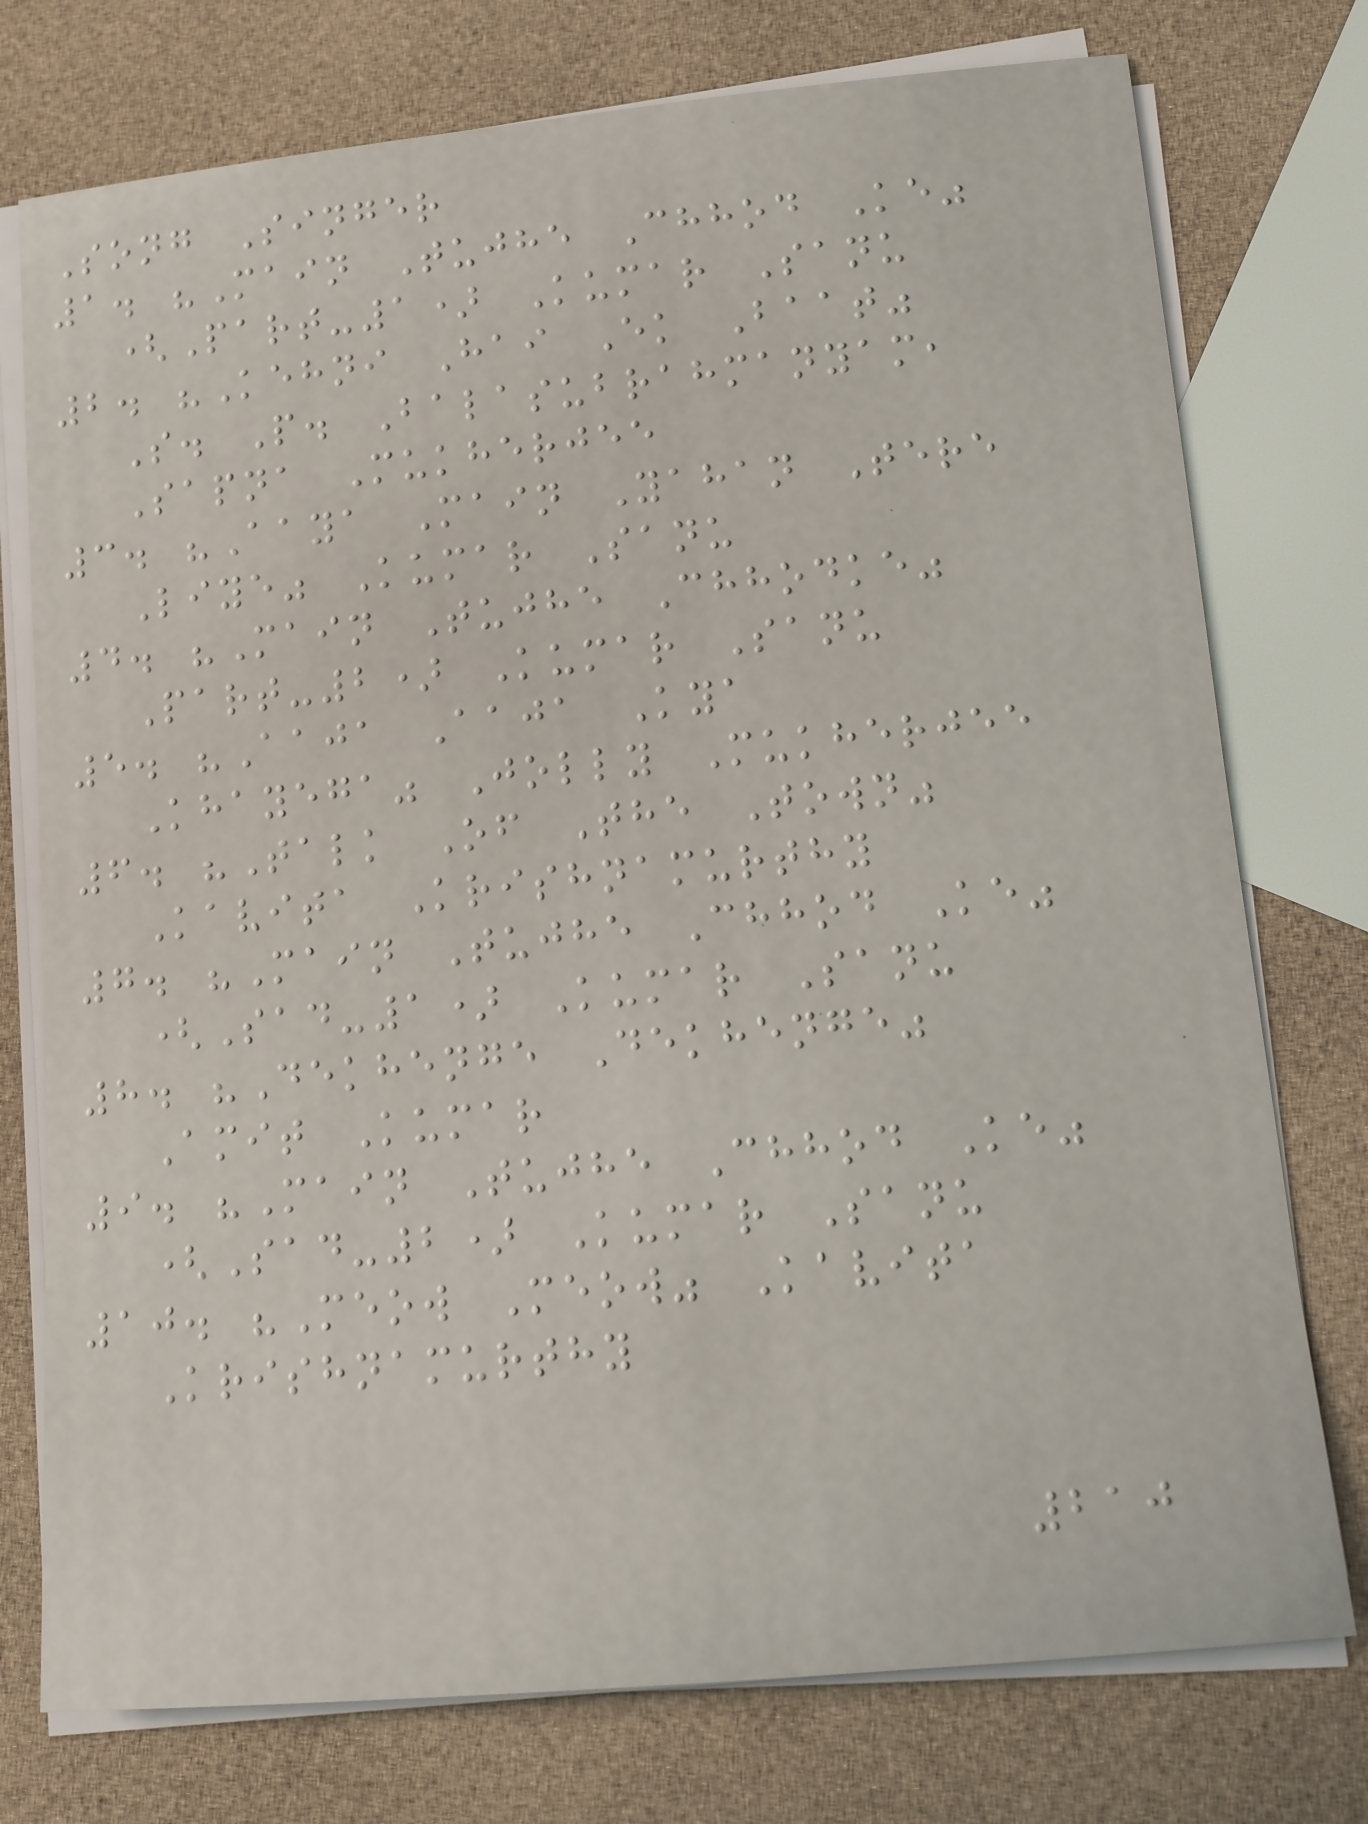Song Singer
1. "Main Tujhe Chhod Ke"
(Part-1) Kumar Sanu
2. "Kehni Hai Ek Baat"
S. P. Balasubrahmanyam,
Sapna Mukherjee
3. "Aaya Main Yahan Tere
Liye" Kumar Sanu
4. "Main Tujhe Chhodke"
Part-2) Kumar Sanu
5. "Aaja Aaja Kya
Khayega" Jolly Mukherjee
6. "Talk Of The Town"
Kavita Krishnamurthy
7. "Main Tujhe Chhod Ke"
(Sad-1) Kumar Sanu
8. "Dekhenge Dekhenge"
Amit Kumar
9. "Main Tujhe Chhod Ke"
(Sad-2) Kumar Sanu
10. "Meow Meow" Kavita
Krishnamurthy
210
